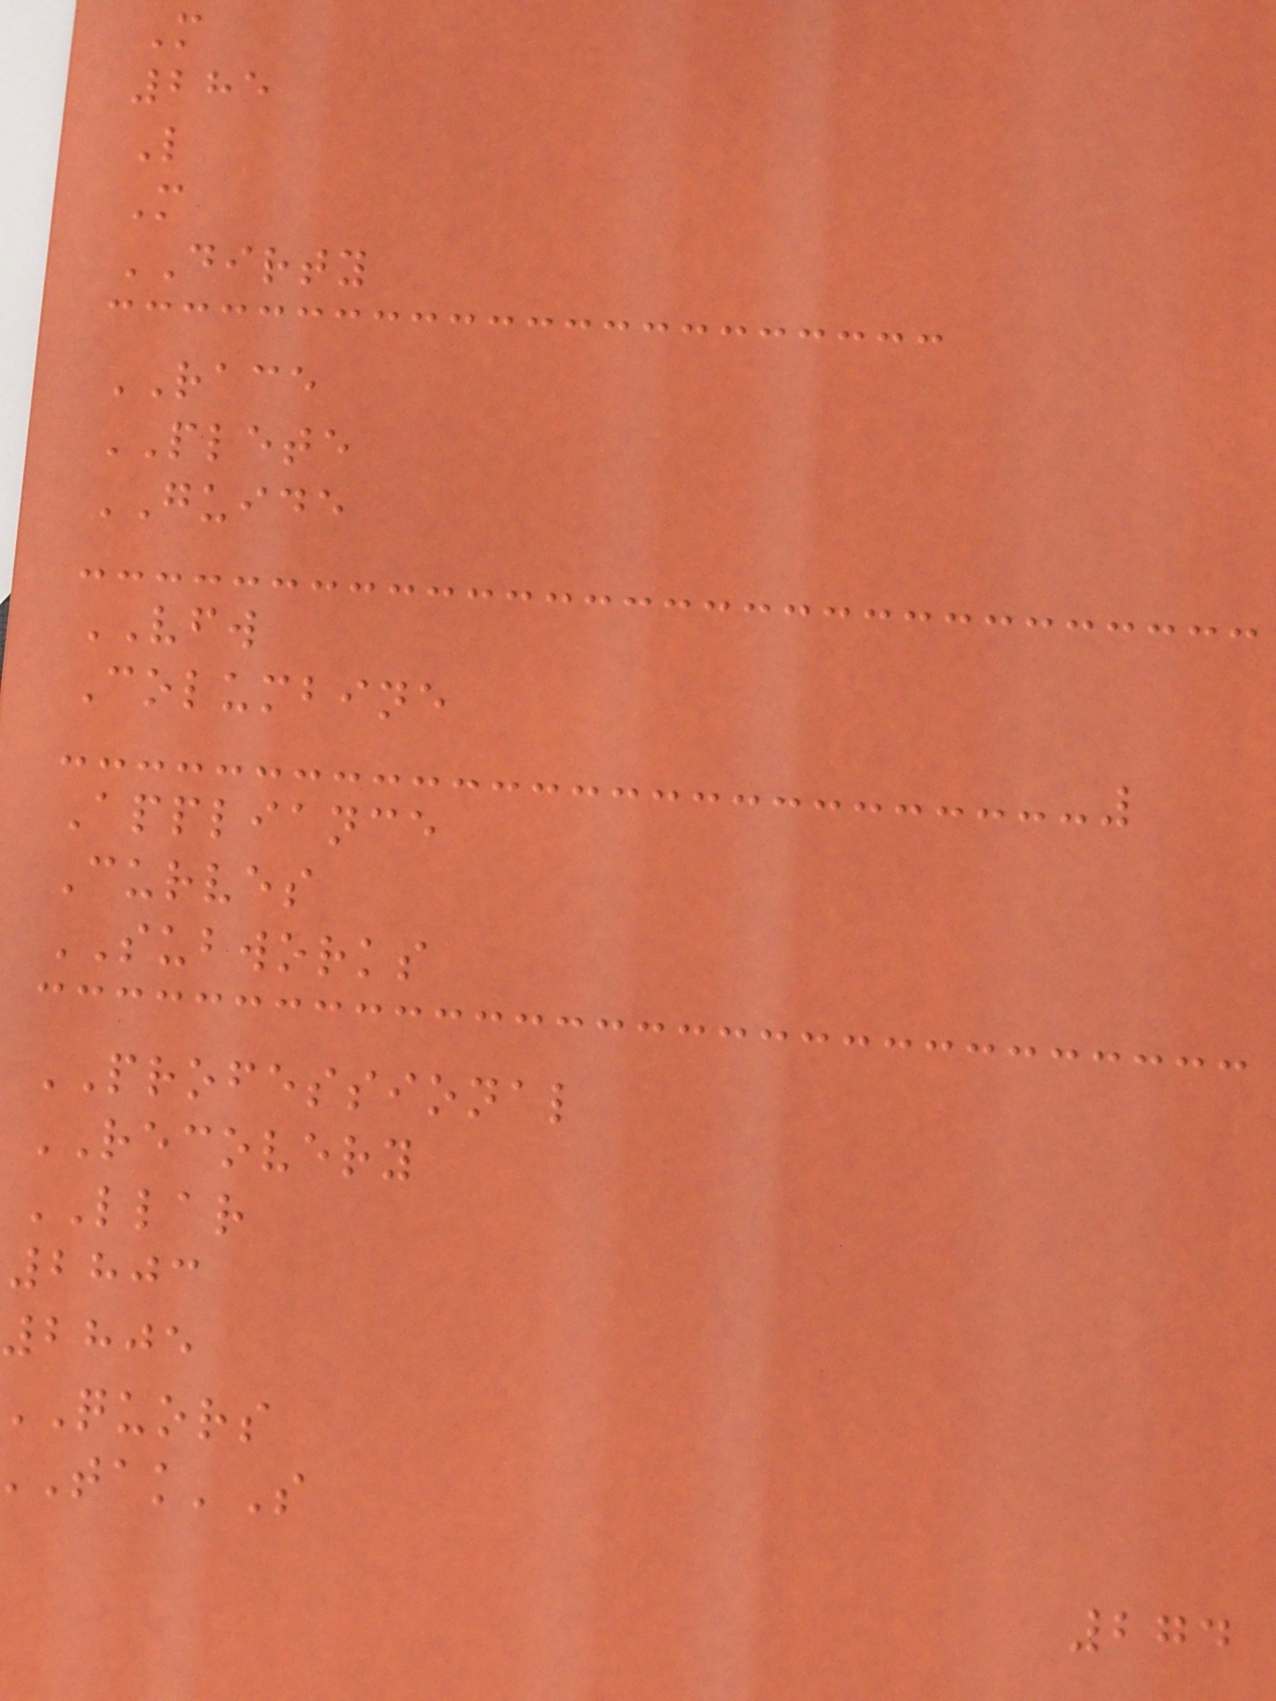M
285
L
M
DIRTY
RACE
PLETE
GUIDE
VFW
Columbine
Appliance
Curves
SUBWORKS
PROFESSIONAL
RECOVERY
LLAR
2803
2805
quors
274
